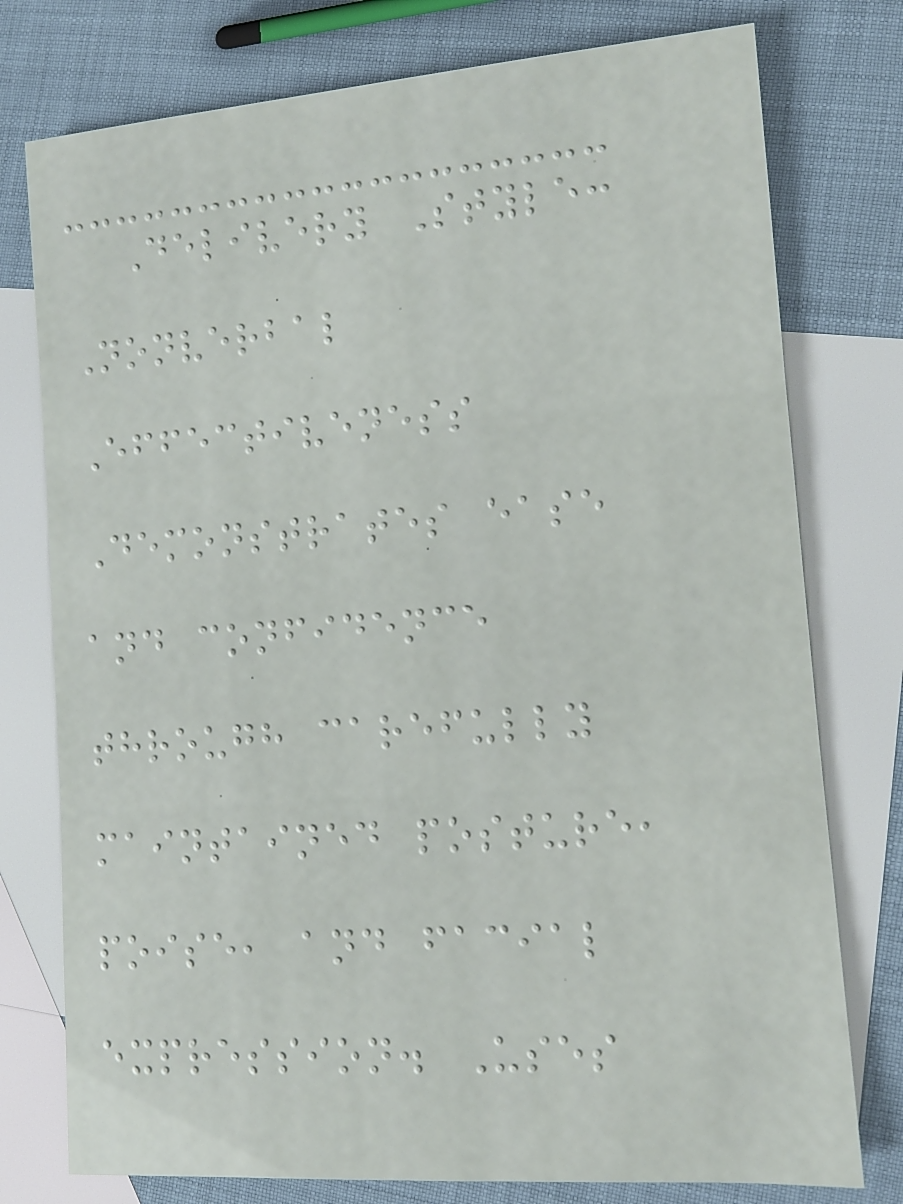Delivery Style:
Nonverbal
Effectiveness
Demonstrates ease
and confidence
through carefully
maintained posture,
poise, and facial
expression. Uses
